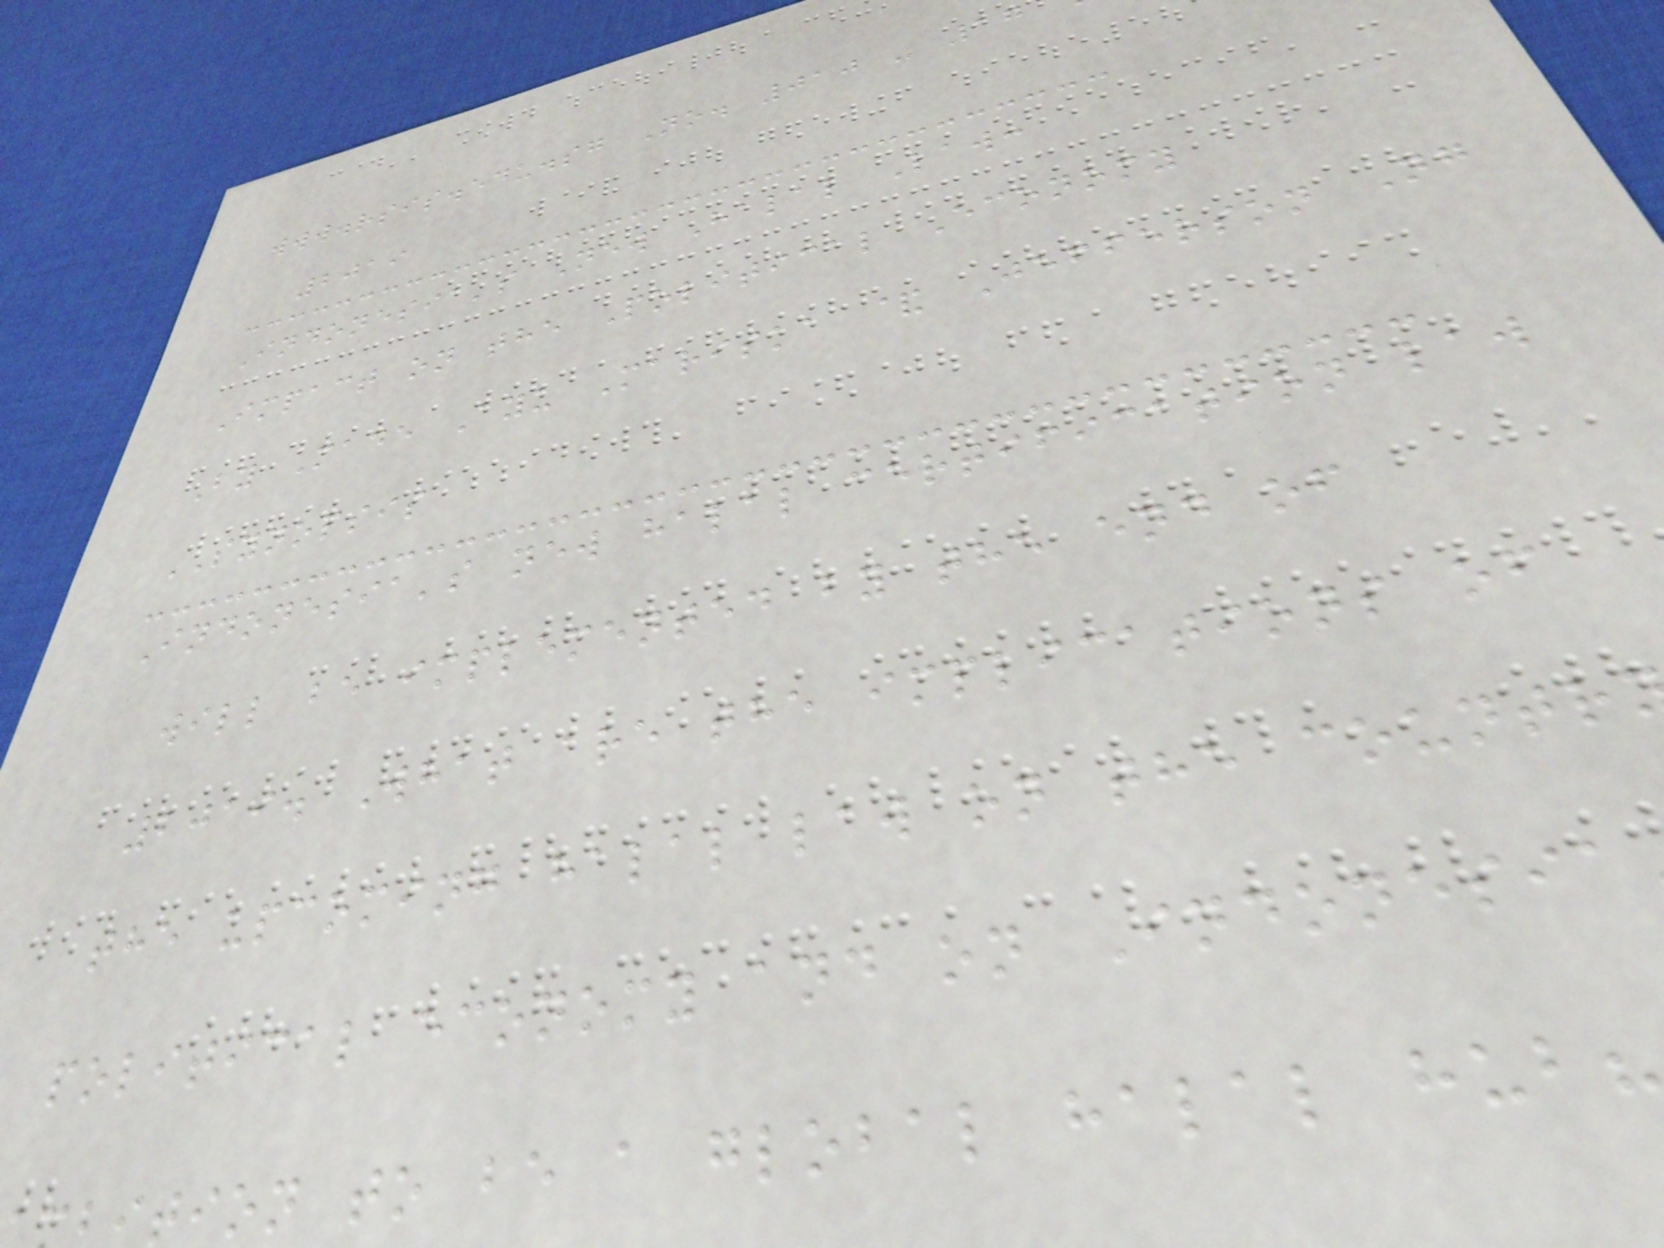www.rsis.edu.sg No. 010 - 17
2019
Indonesia's New Halal Law:
Impact on the Political Economy
By Made Ayu Mariska & Jefferson Ng
SYNOPSIS
Indonesia's new halal certification law
will be implemented by the end of
2019. What are the implications of
the upcoming halal law on the countr
political economy and on Indonesia
tion to be a global halal hub?
